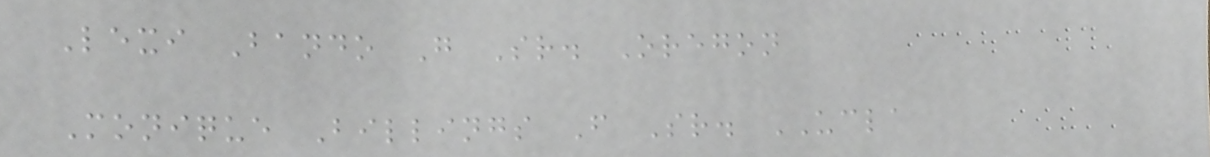Lexi Bando G Sr. Oregon
Monique Billings F Sr. UCLA
